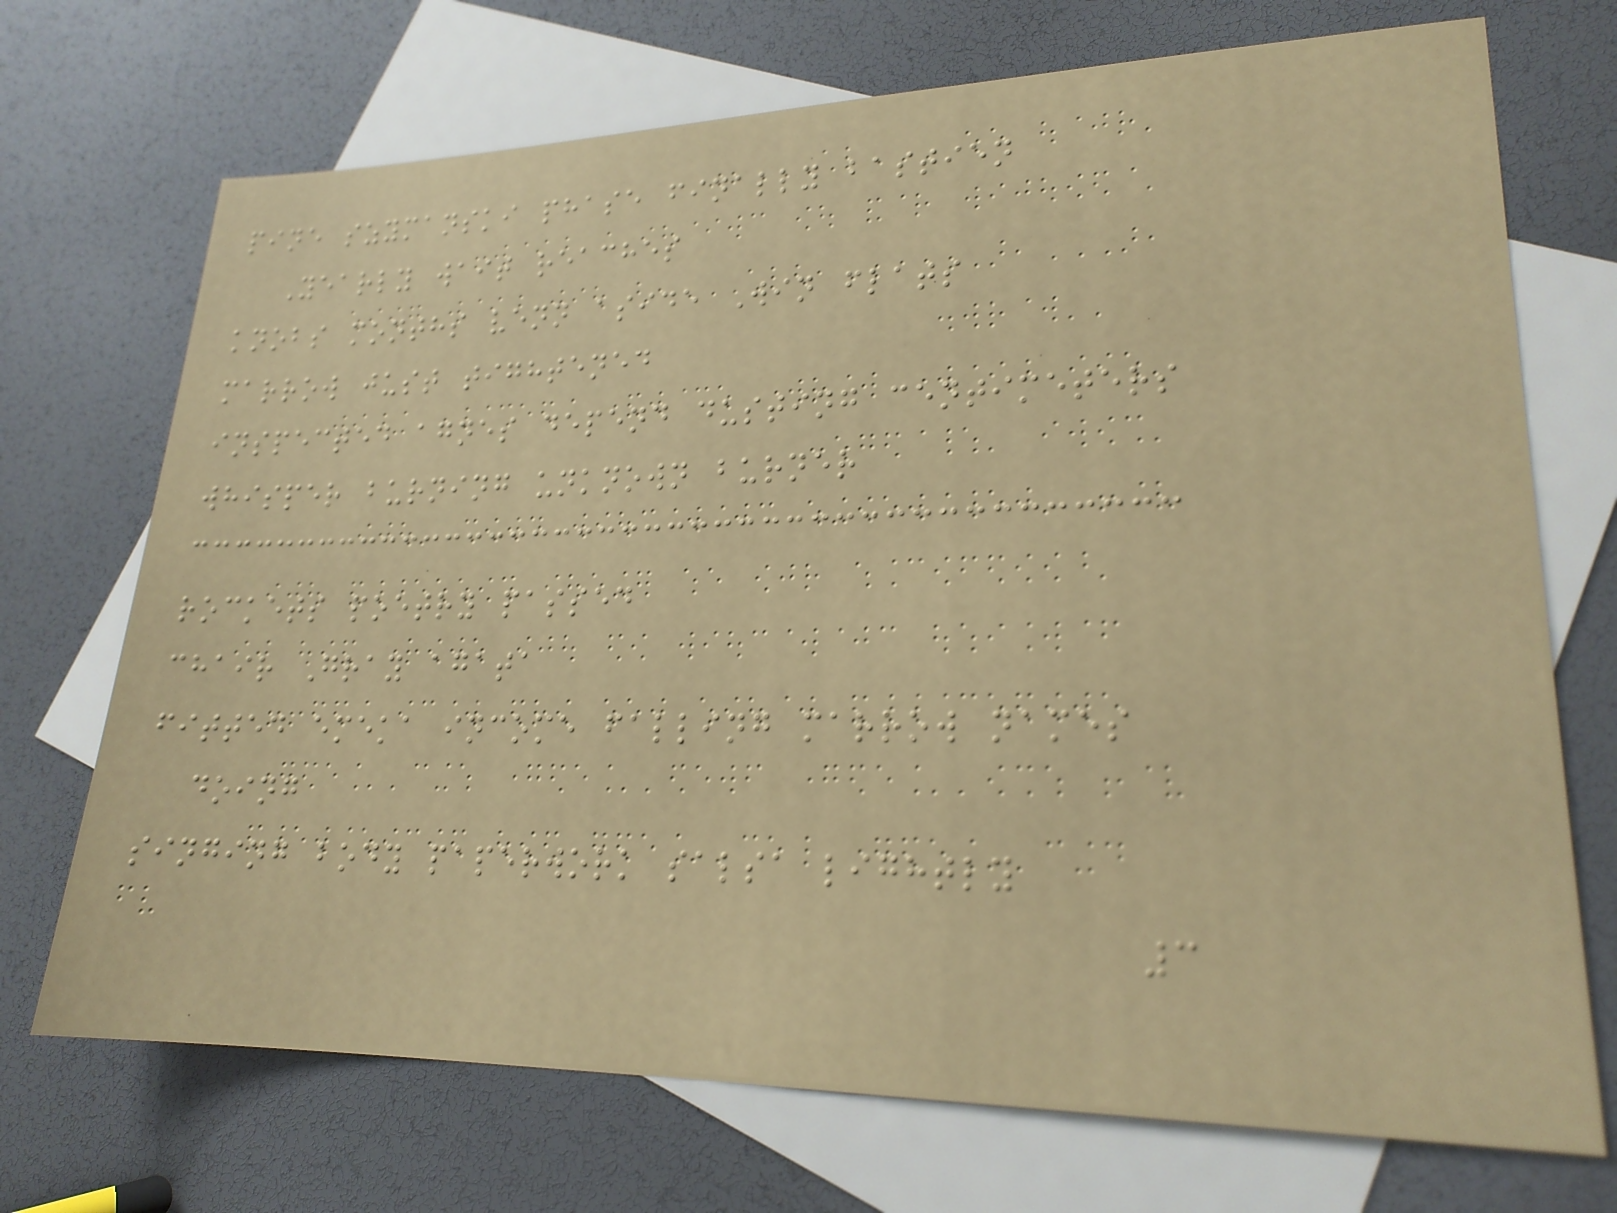pine szymanski phase finally bastien
Yearly wait reaches
knobs months venn aside Win flats
marrow just tightened
inspected agnes depend dusting centimeters
whisper burning unknown burner
rockets poetry passed
chair Gray agata
fitted emeka income falling marrow names
doing
singing body paperwork salsa lightly
3
